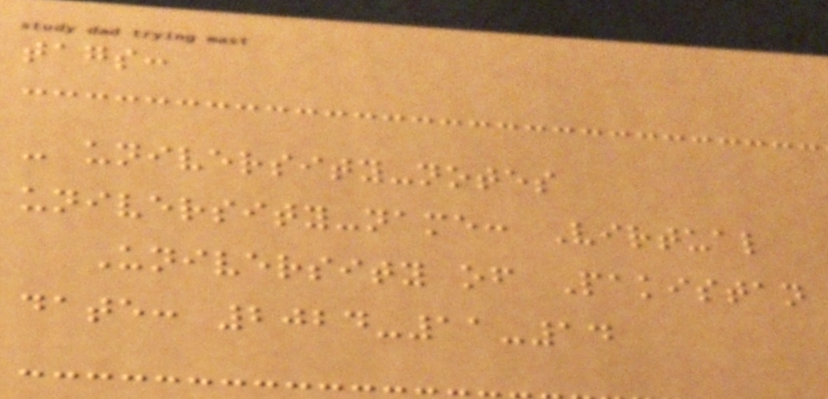tags:
- university-notes
university-name: Virtual
University of Pakistan
date: 2024-11-14
